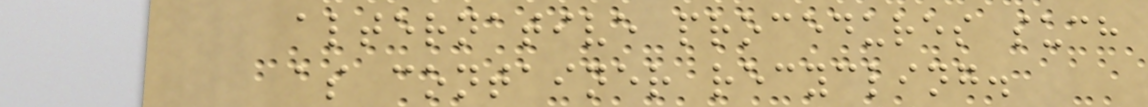alternative procedures such
as container recycling.
